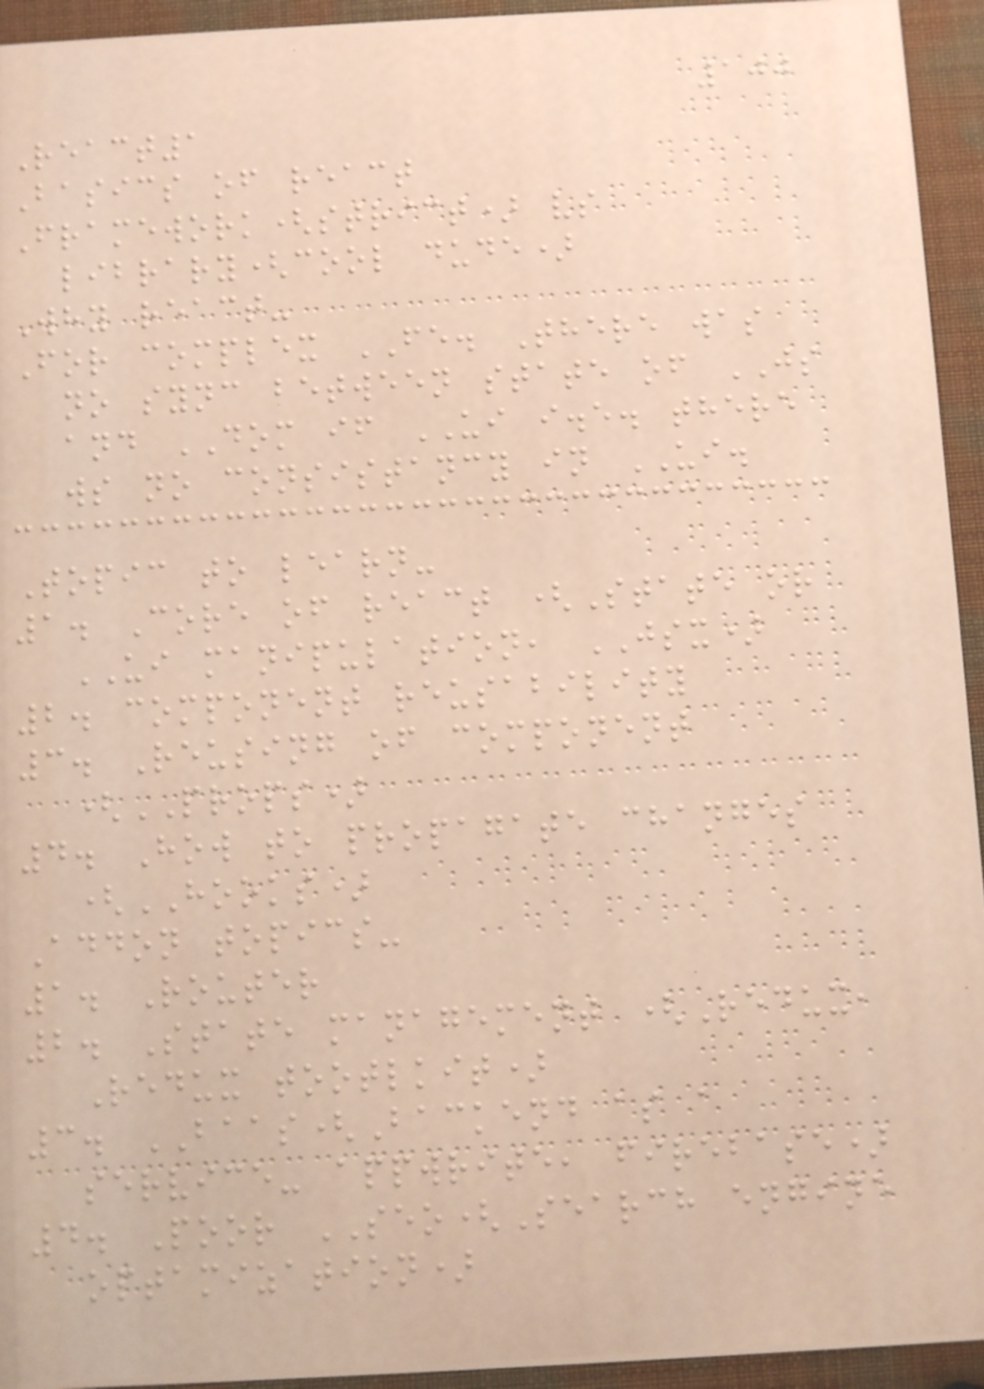100
React1
Basics of react
Framework(strict) vs
library(cool dude)
Why react-
For complex FE. There was
no sync between state of JS
and DOM if UI i.e. there
ws no consistancy in UI.
Topic to learn-
1. Core of react (State or
UI manipulation, JSX)
2. component reusability
3. Reusing of component
(PROPS)
4. How to propagate changes
(HOOKS)
Addon topics-
1. Router
2. State management (Redux,
Redux tootlkit)
3. BAAS(Backend as a
service- appwrite, firebase)
4. Poor SEO(Search engine
optamization)
